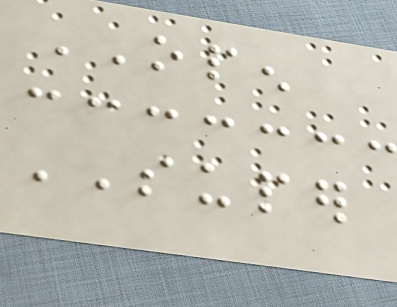OPEN
SUPER
